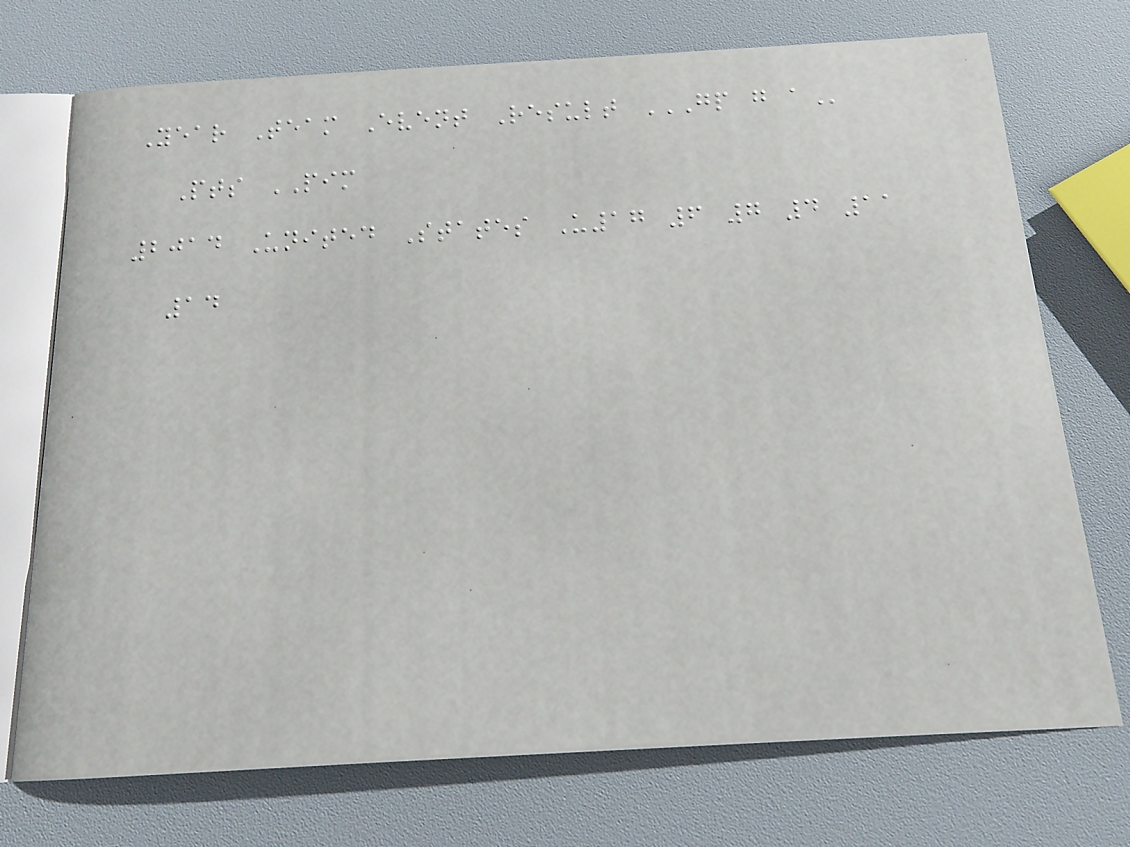Year Team Event Result GP G A
Pts PIM
2014 United States U17 6 7 4 11
14
